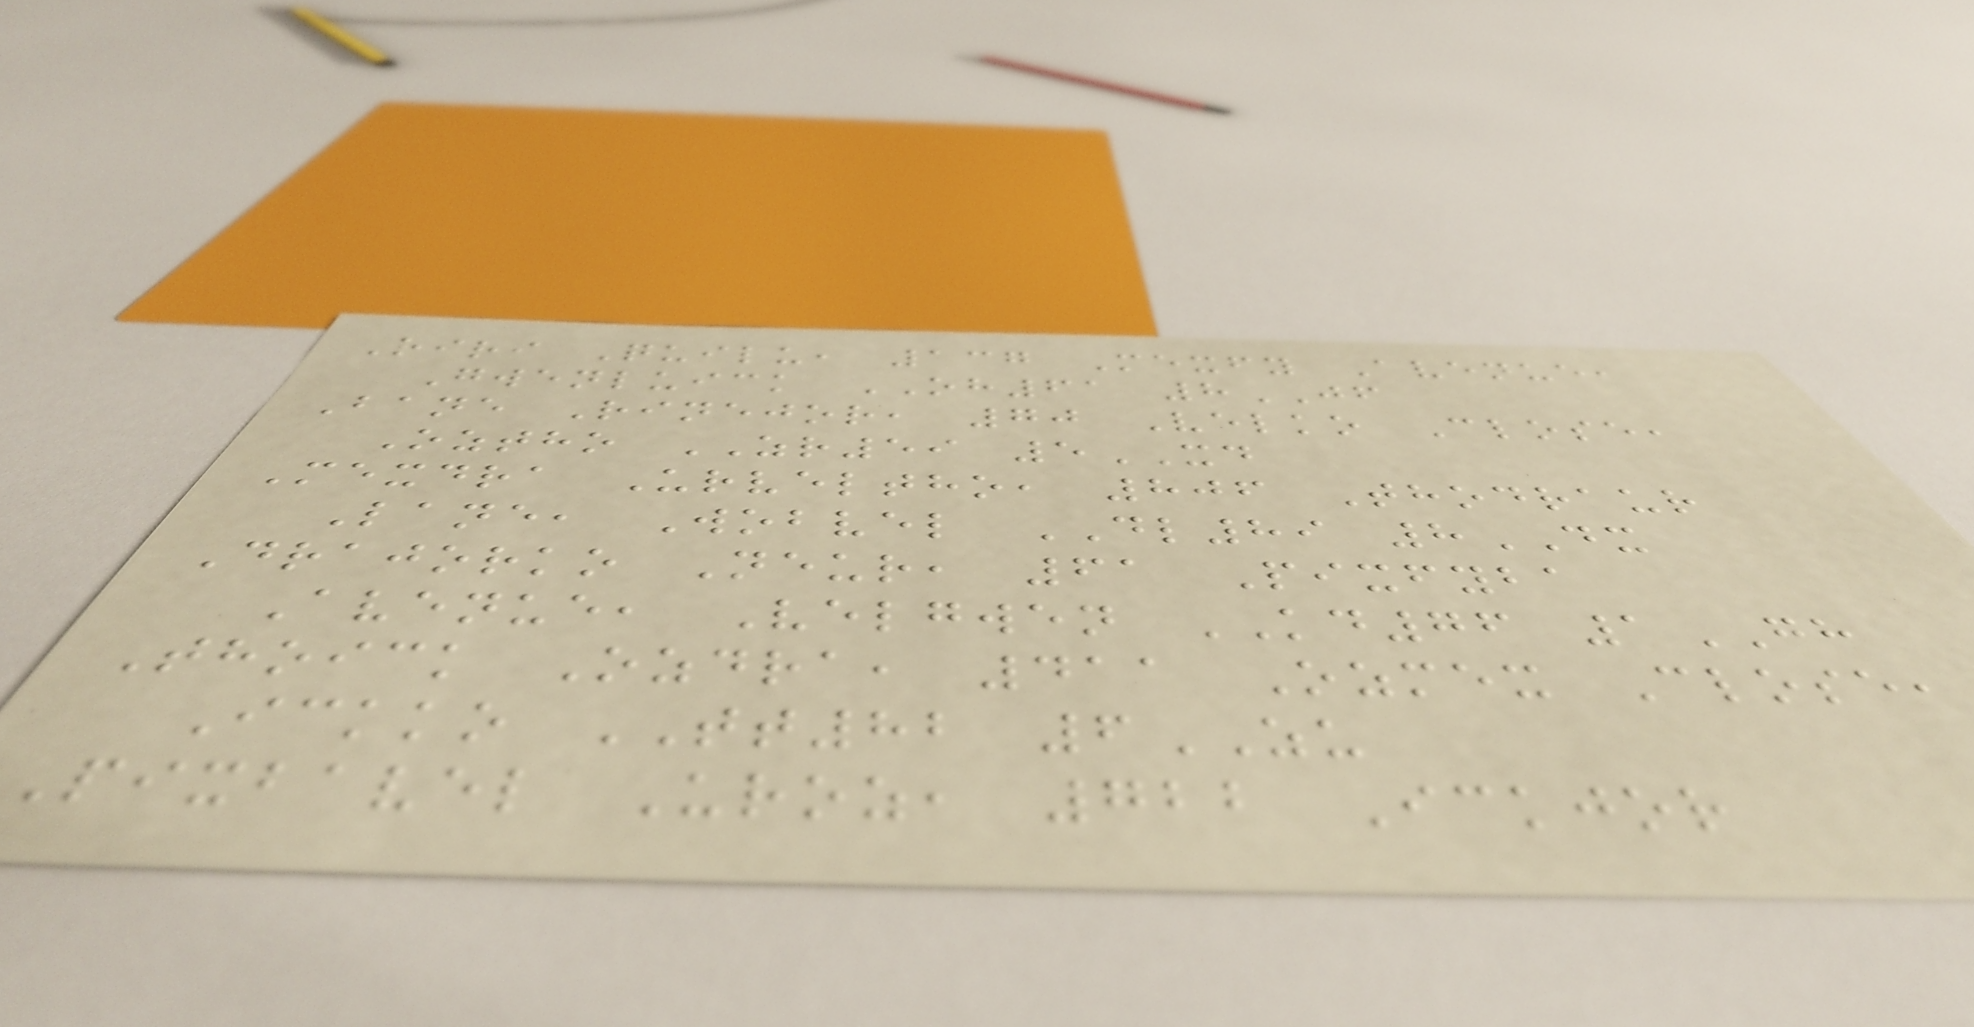Riri Quilu, 137 Mexfy Avenue,
Gwenluick OH61 8JF
Bane Rinejor, 70 Velko Close,
Oztho ZR59 5XD
Mexdra Urveltho, 806 Thodraur
Lane, Wobvel DL89 8DX
Drajorko Neur, 61 Pixfyba
Avenue, Velgwen KD76 1GH
Thoick Ozdra, 411 Ozmex Close,
Ickko TT82 6ZU
Pixbavel Uroz, 722 Ickjor
